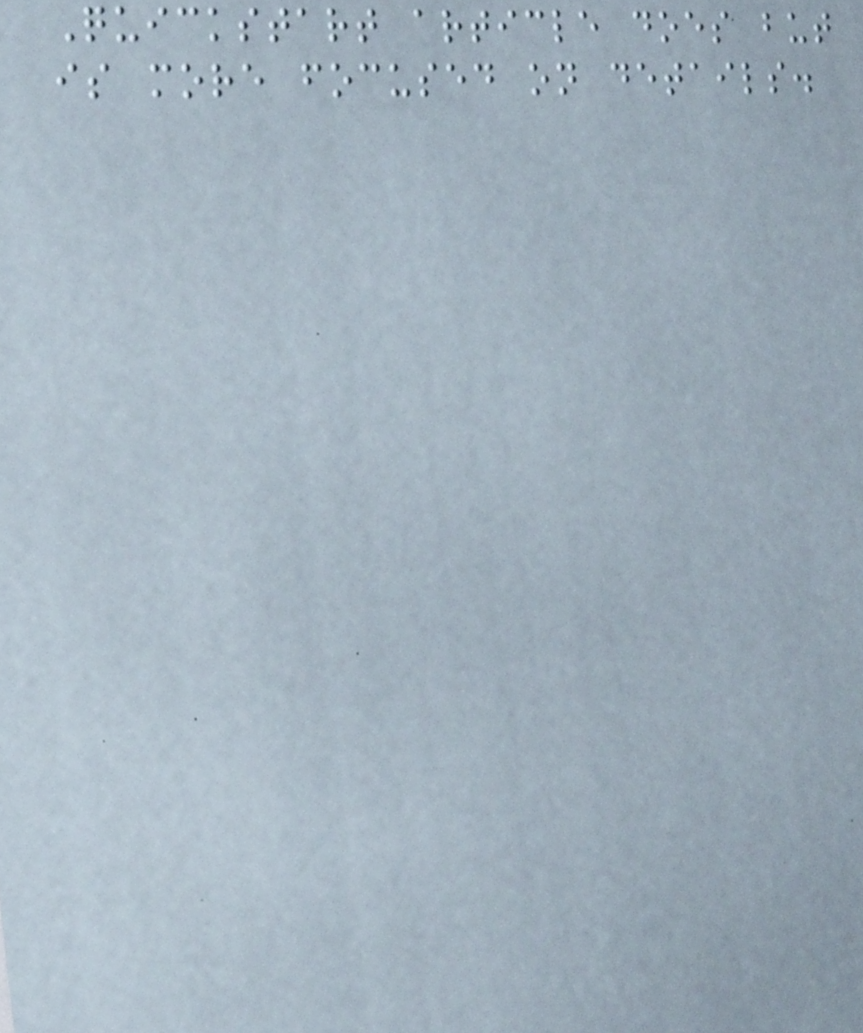Quickstart article does but
is more focused on details.
